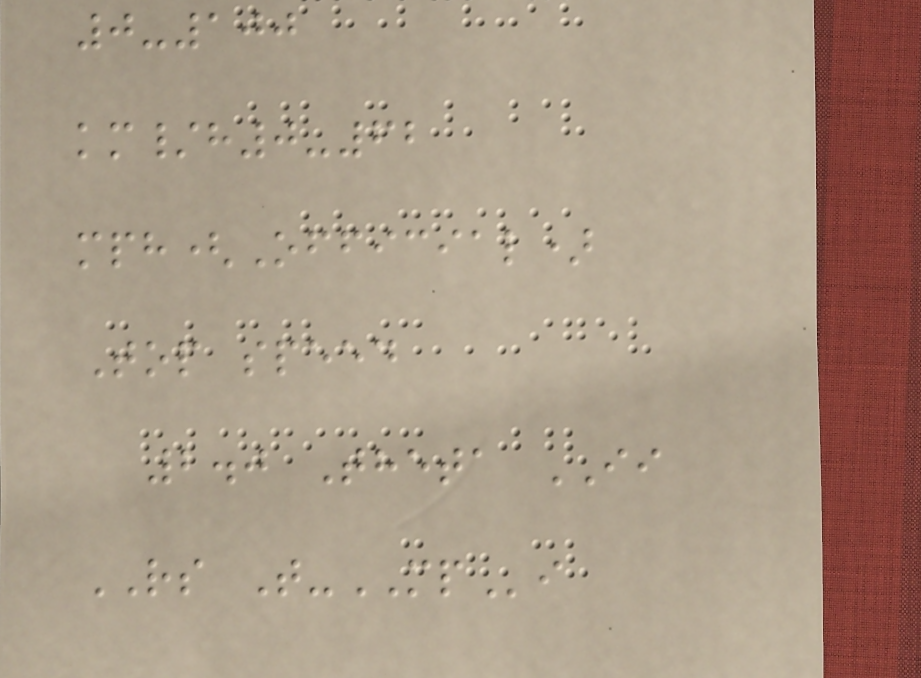0-100
km/h0-62
mph(Official)
Top speed
2.0 Theta II
RS T-MPi
